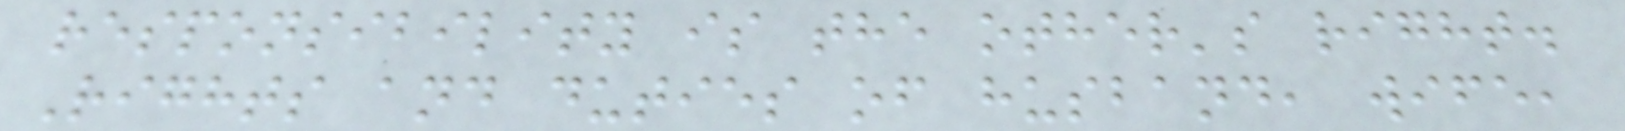responsibility is the other's right.
Rights and duties of husband, wife,
